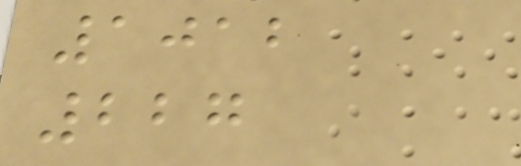1012
227
